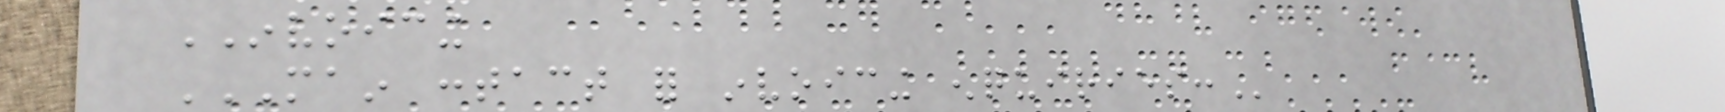INVOICING
MAIN CONTACT FOR INVOICING ENQUIRIES:
